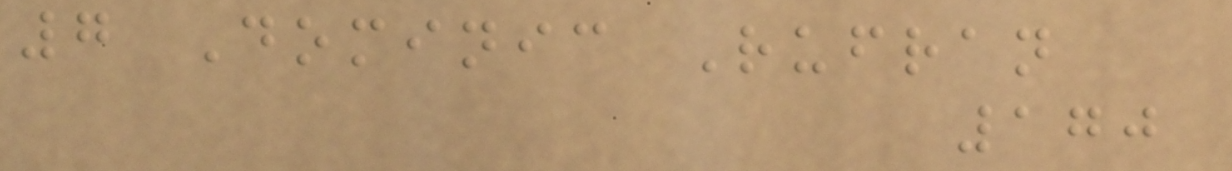7 Dominic Rufran
170
